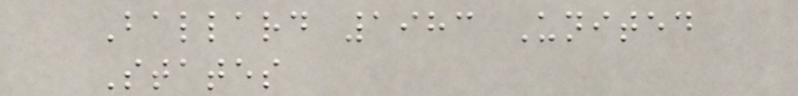Ballard 1983 United
States
